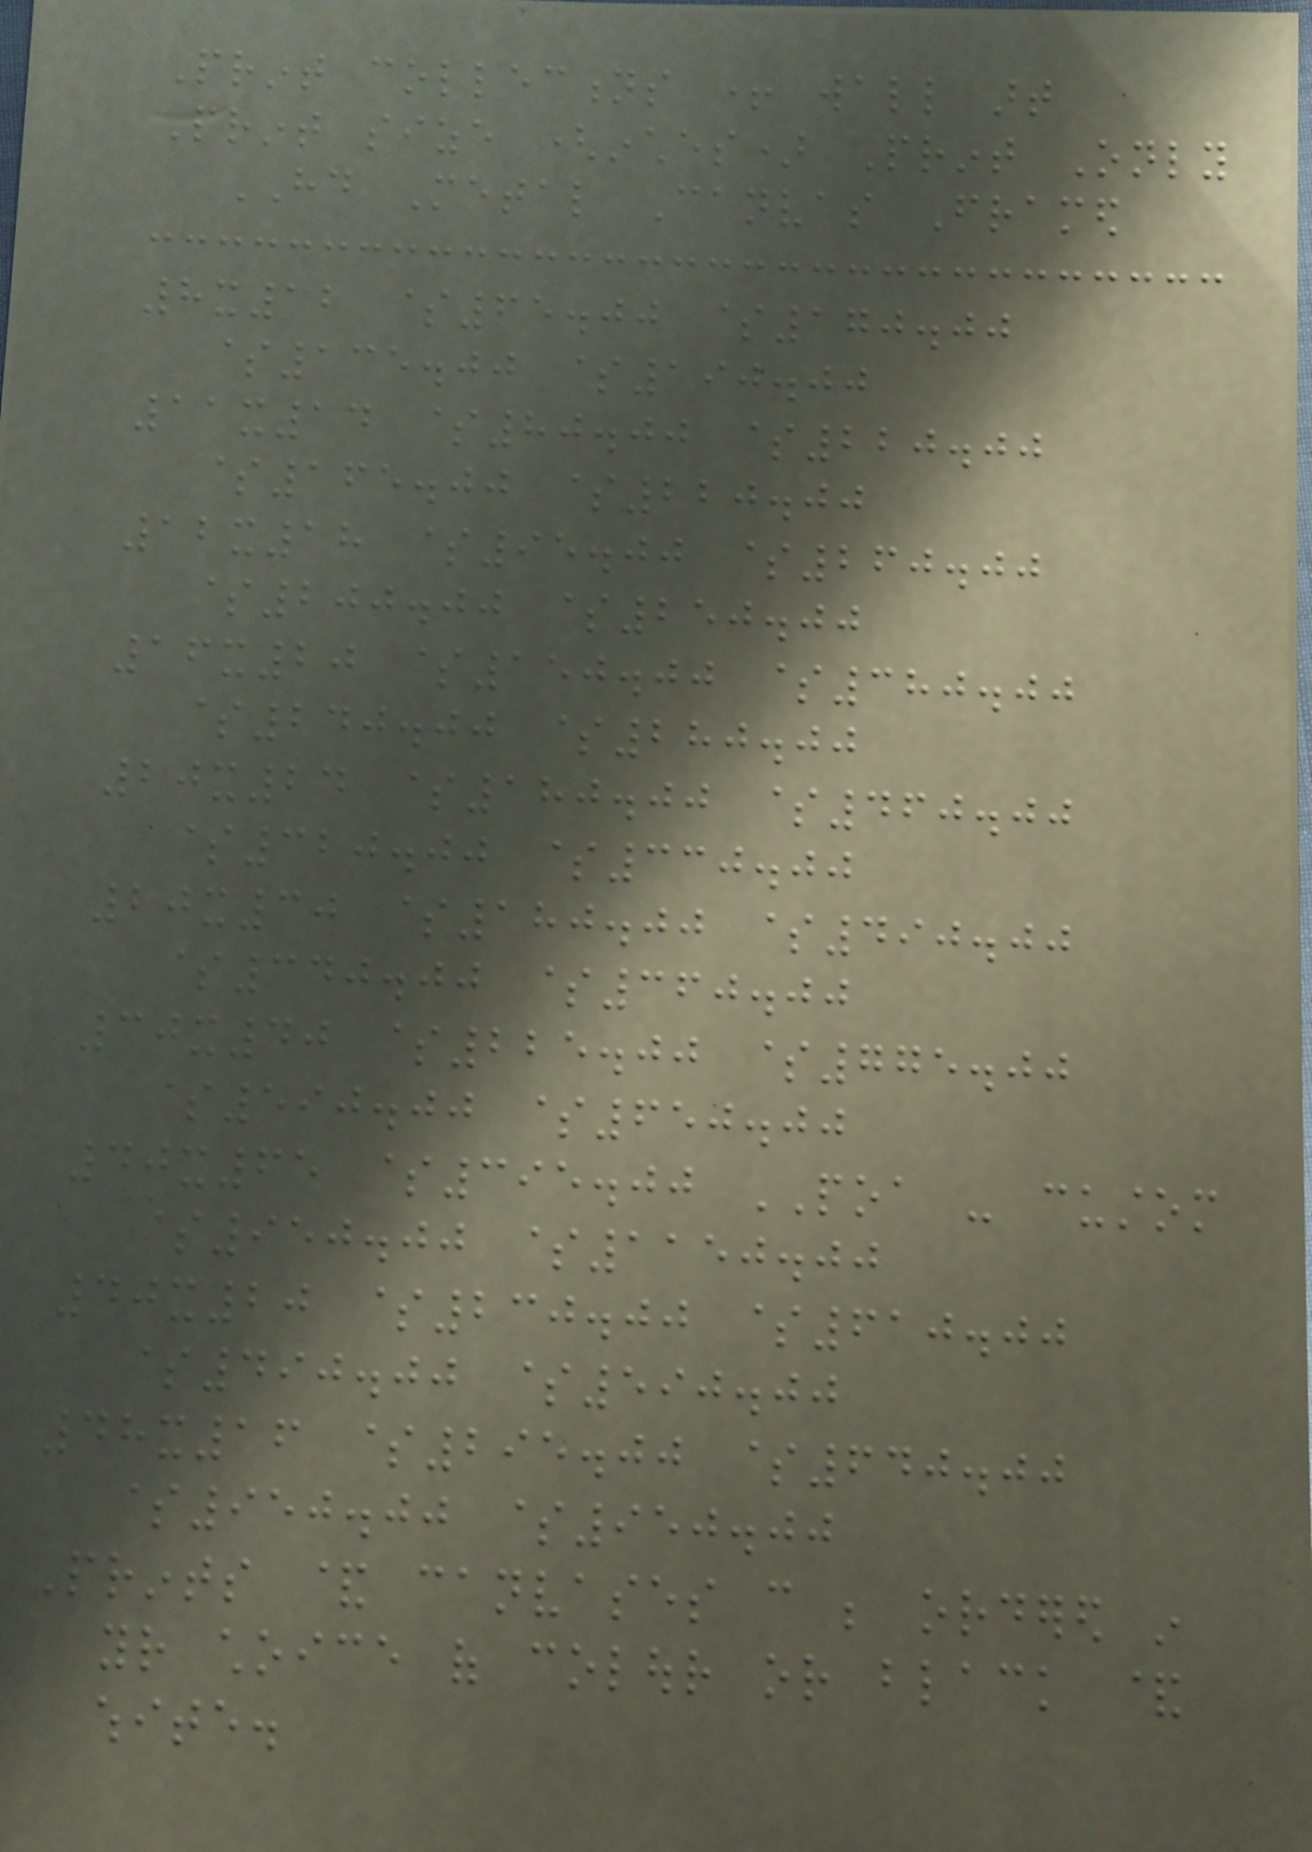Print collections + wall art
Print size (inches) Print Only
HD Metal Canvas Framed
8x12 $65.00 $170.00
$135.00 $190.00
11x14 $80.00 $220.00
$165.00 $220.00
12x18 $95.00 $260.00
$200.00 $250.00
16x20 $150.00 $380.00
$240.00 $280.00
20x24 $180.00 $460.00
$320.00 $330.00
20x30 $180.00 $490.00
$340.00 $360.00
30x40 $225.00 $775.00
$590.00 $650.00
40x65 $395.00 POA - custom
$950.00 $1150.00
40x20 $230.00 $610.00
$490.00 $590.00
48x16 $295.00 $640.00
$950.00 $950.00
Prints & canvases can be ordered in
your choice of colour or black &
white.
